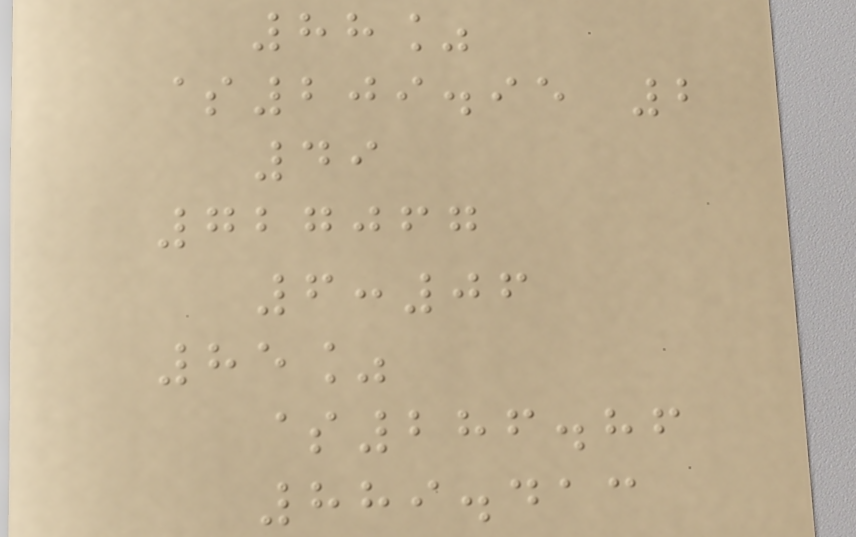88%
$209.95 2
49
727067
6:06
85%
$286.86
889.413
